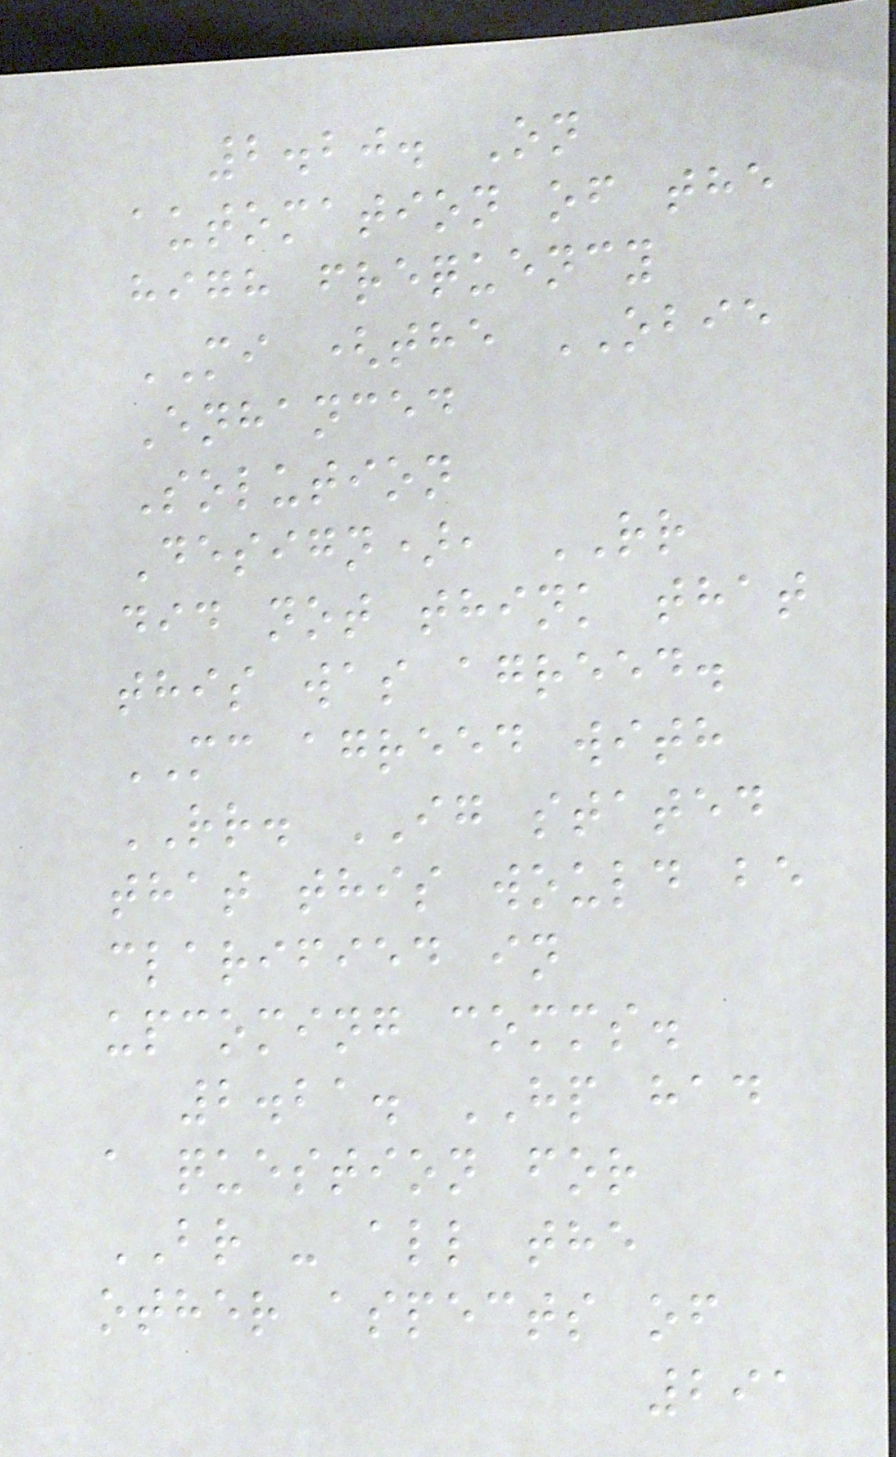2.20. On
automation of the
high frequency
MI (the OBIE
Enhanced
Solution
Design), RR
did not think that
this was agreed.
MC agreed with
RR. IG stated
that this would be
clarified in
upcoming comms.
2.21. HP had
a question for
BR - all the
other aspects of
291
